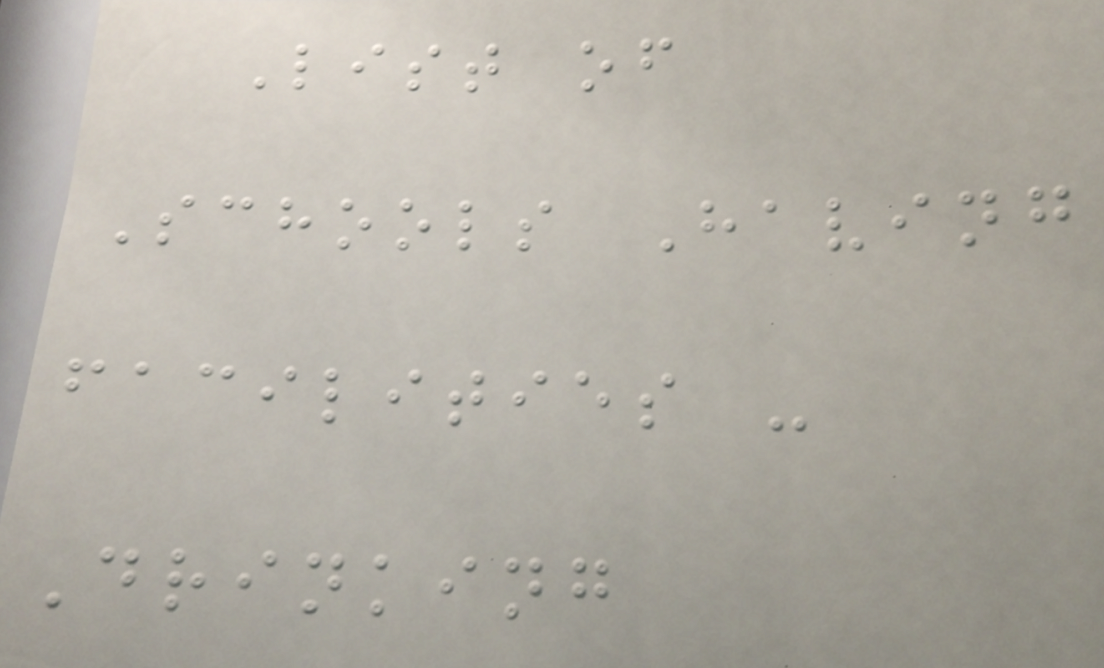List of
Schools Having
facilities -
Drinking
